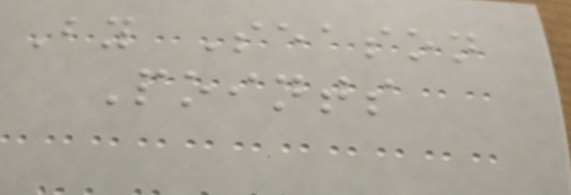By Season
Points
